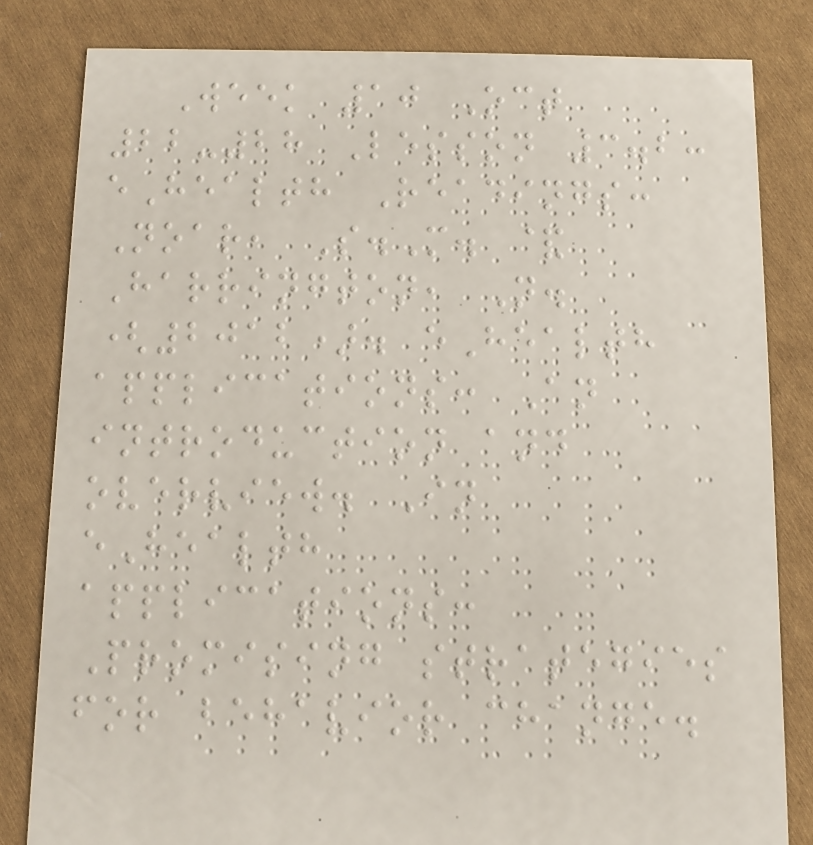Week 10 Oct
22-28 Lesson 3.2:
eHealth Readings:
Noar, S.M. &
Harrington, N.
(2012). eHealth
applications: An
introduction and
overview. In
eHealth
applications:
Promising strategies
for behavior change.
